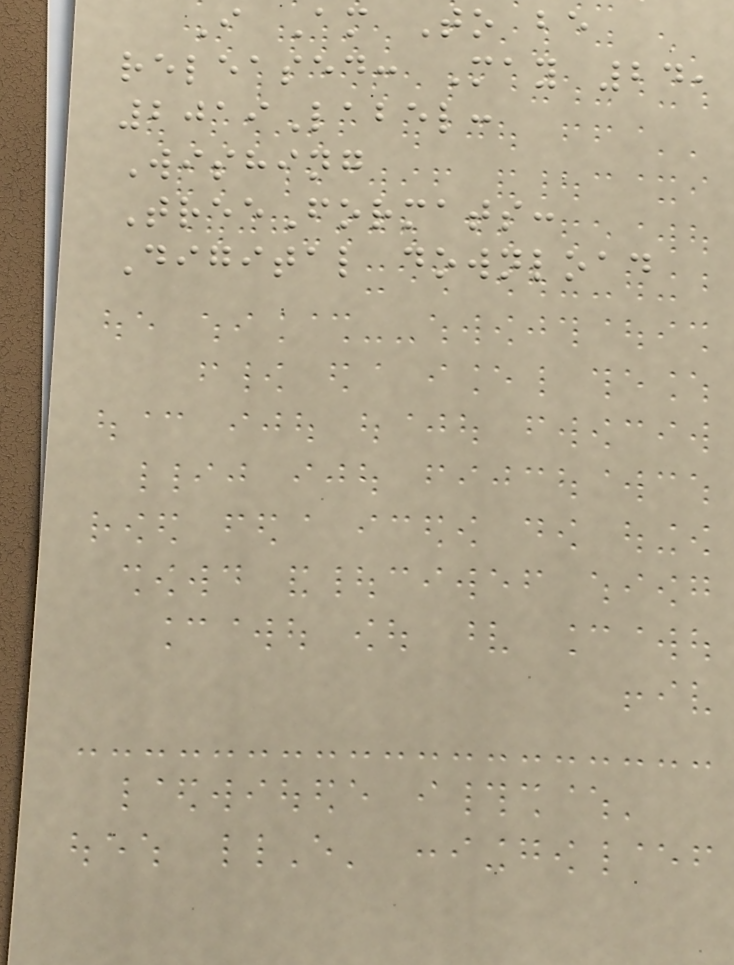I Am To be
released: May 24,
2019Label:
Wishing
TreeFormats:
Digital download
